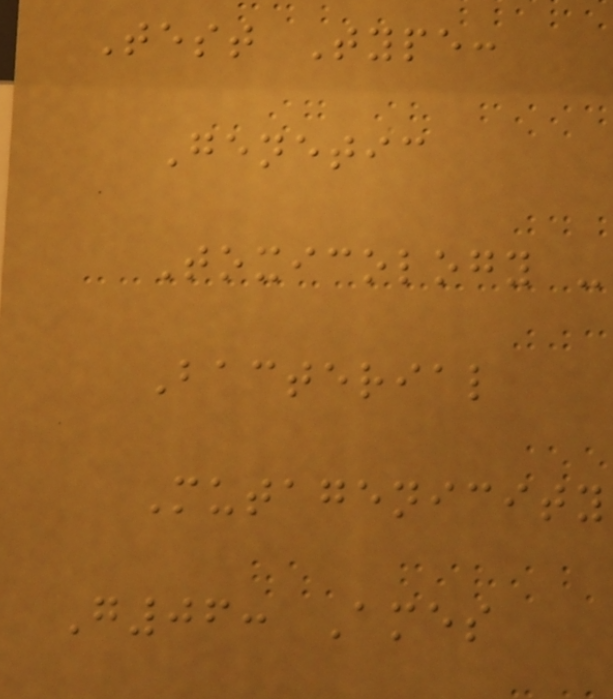Test Type:
Genetic
Toxicology -
Bacterial
Mutagenicity
G06: Ames
